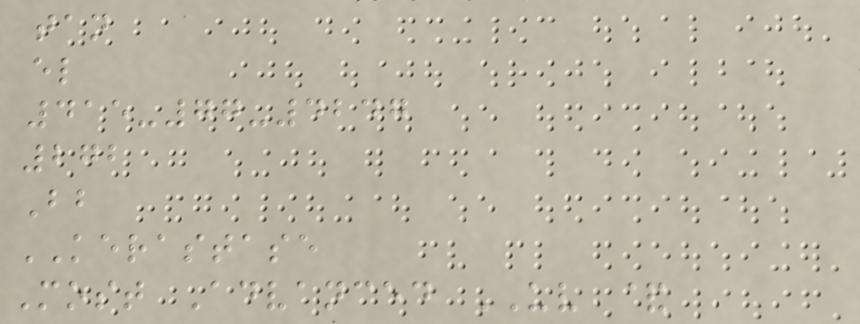tan
el
415-77-4247
272
Bb
KERASTASE
Most Advanced UV &
